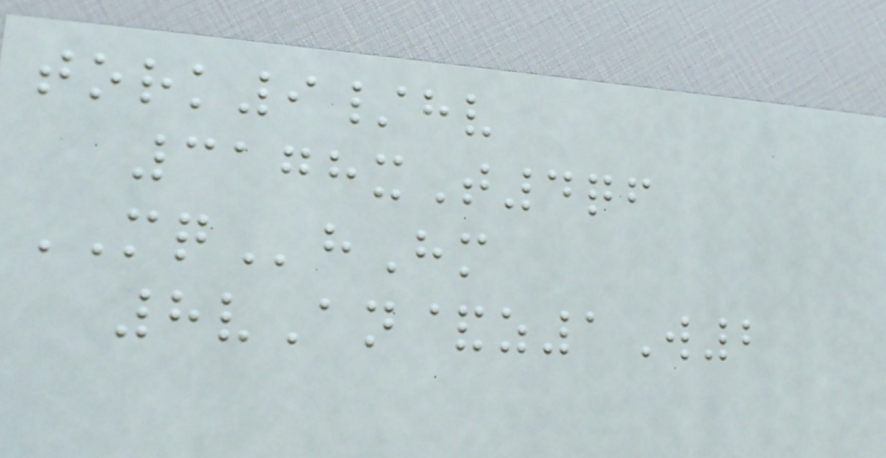tork9/hv
3178xT4qf
MQhHm
8vAn&z1W2
